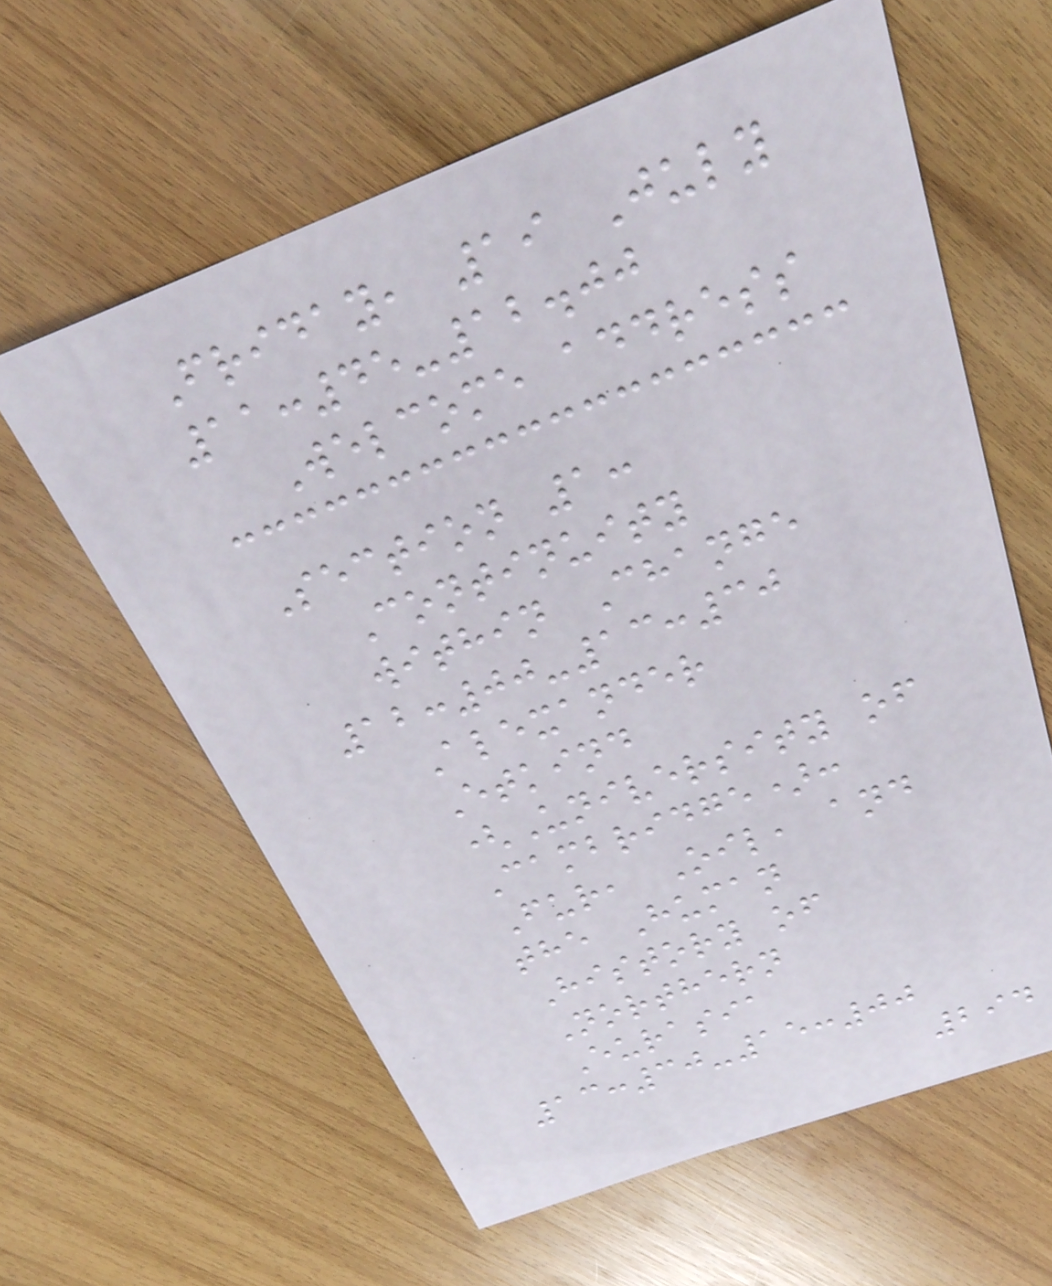Friday, 19 July
11:45-12.00
Welcome address
Section 1:
Continuity
within Change
12:00-13:30
Alexander
Etkind
(University of
Cambridge):
Fur, Oil, and
the Human
History of
Northern
Eurasia
13:30-15:00
294
